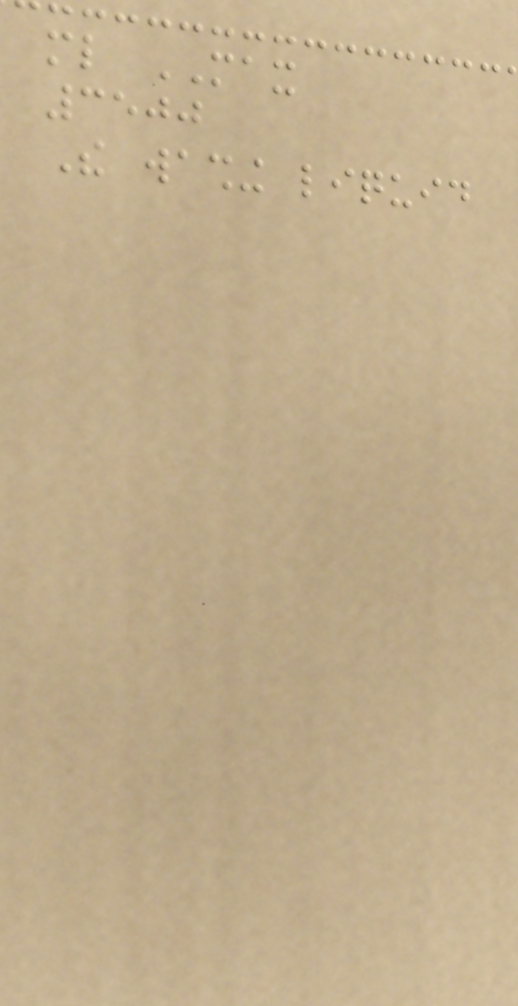ml MAX
3500
The washing liquid
